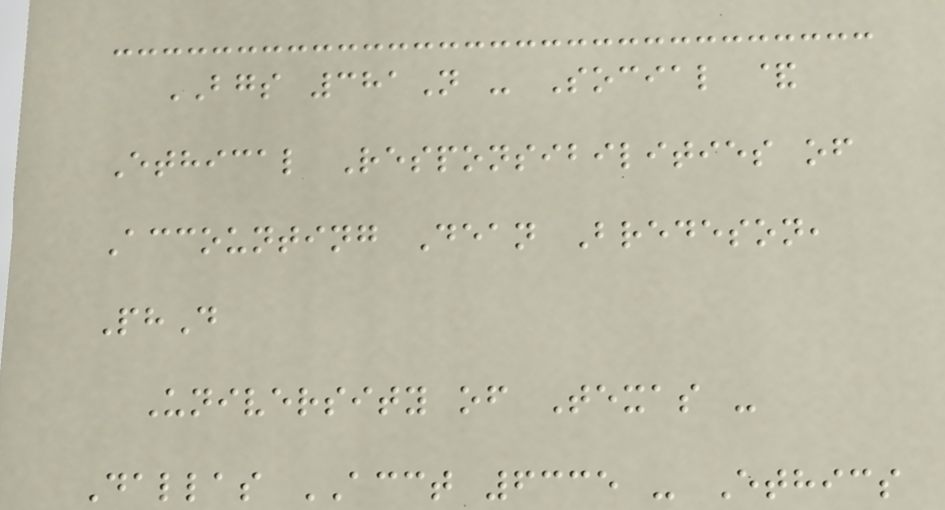BGS 381N - Social &
Ethical Responsibilities of
Accounting Dean Bredeson,
PhD
University of Texas -
Dallas ACCT 6335 - Ethics
